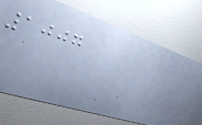1007
